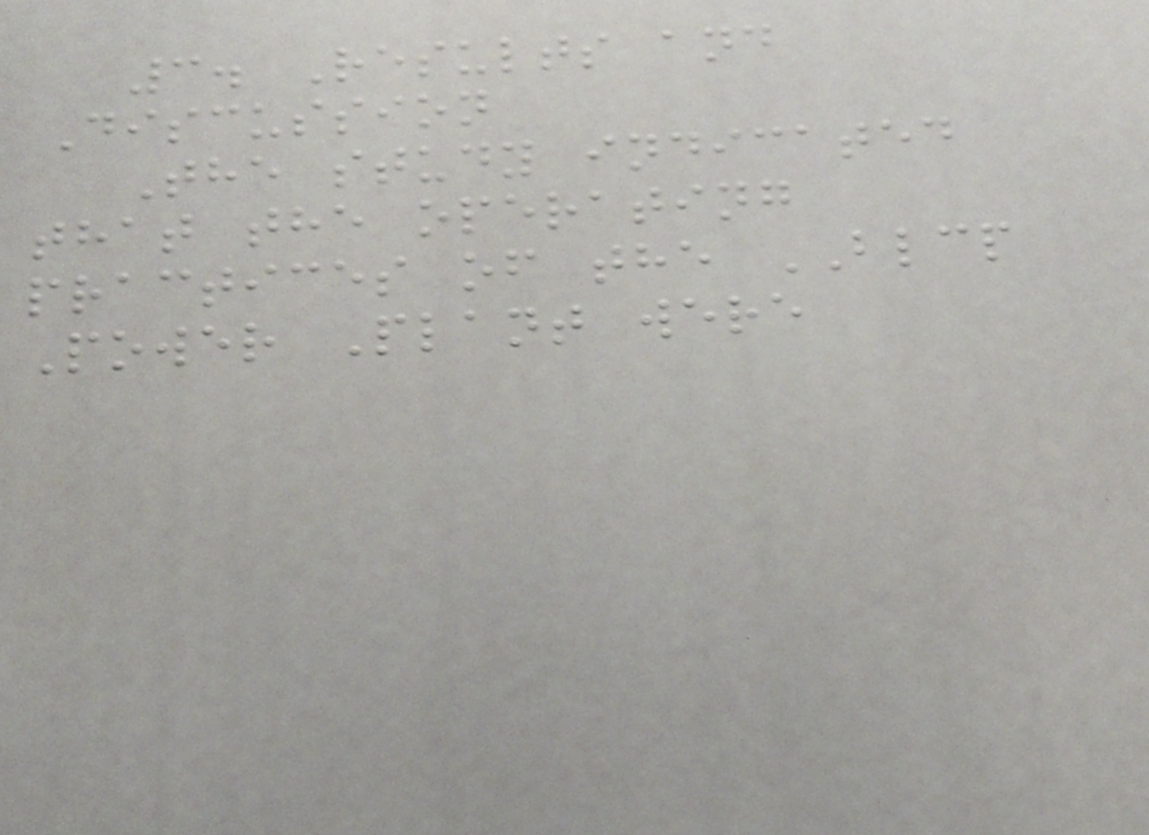3. Results and
Discussion
The study indicated
that the operating
practices of the BLCP
Power Plant were
